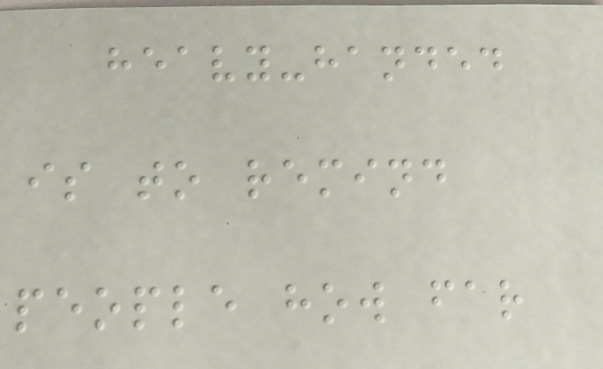heavy-handed
is to remind
people how far
